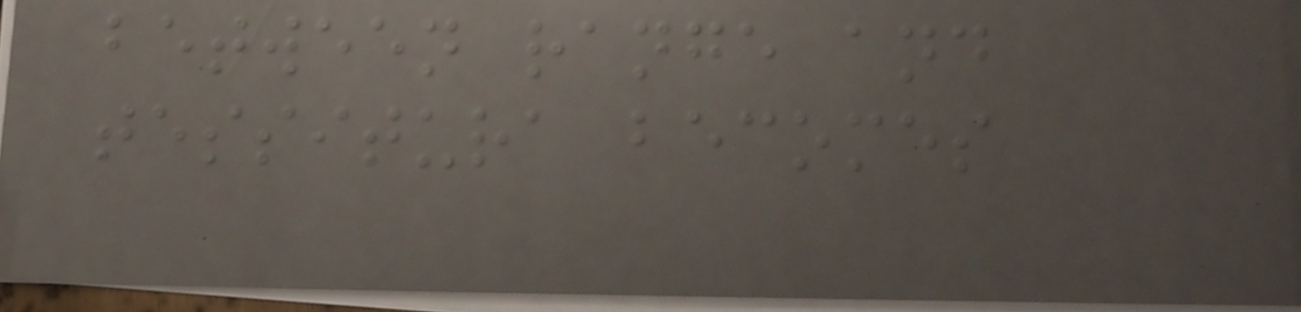between range and
tessitura becomes
